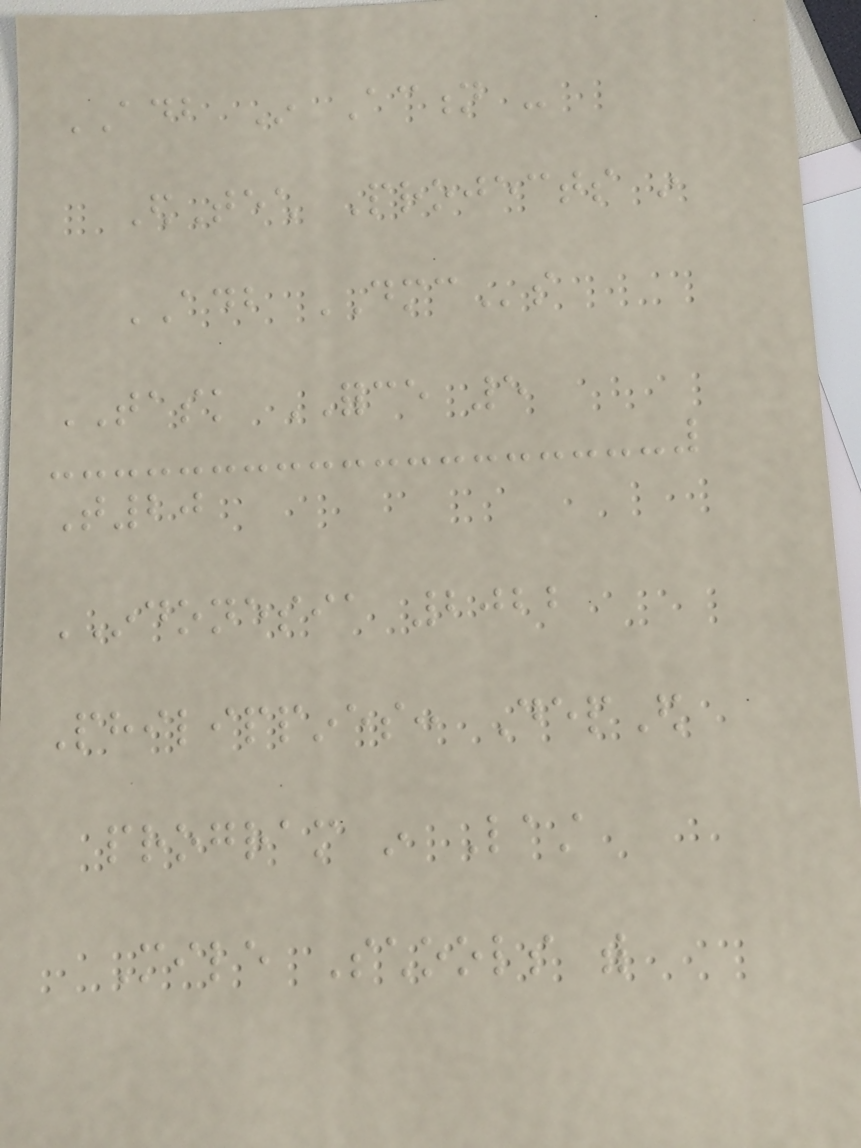ADB In Action -
EdTech Projects in
ADB DMCs
TASK FORCE 5
T20
INDONESIA 2022
Philippines: DepEd
program in Last
Mile Schools with
